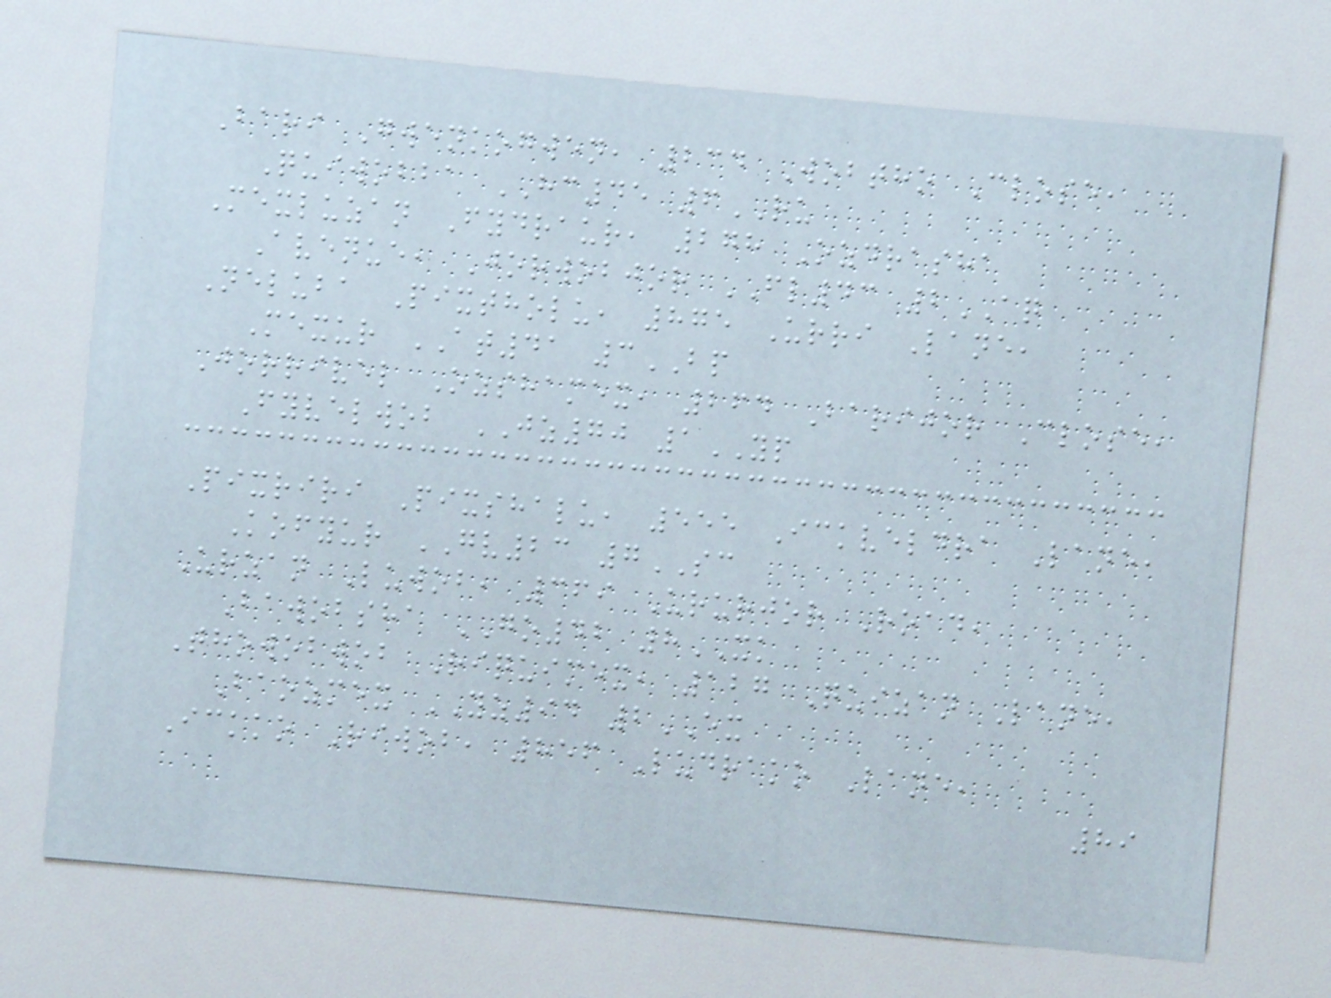Bari Gwenkogwen, 234 Wobtho Close,
Quiwobba HC45 6RU
Mexluzan Fydraur, 278 Ozdrasha
Avenue, Jorwobjor FL43 2AQ
Neluba Pixtholu, 875 Urri Lane,
Mexur AT41 3BP
Jorrivel Ozshamex, 264 Barijor Close,
Fyvelwob JZ70 1YP
Pixriri Pixshalu, 555 Ickveldra Lane,
Kofyur GV23 7SC
Urzan Luwob, 369 Ururjor Road,
Bawobsha GO42 8XK
Thowobwob Riquimex, 127 Quizan Lane,
Baozmex YZ94 2EX
Ickko Riwob, 856 Ludrako Lane,
89
